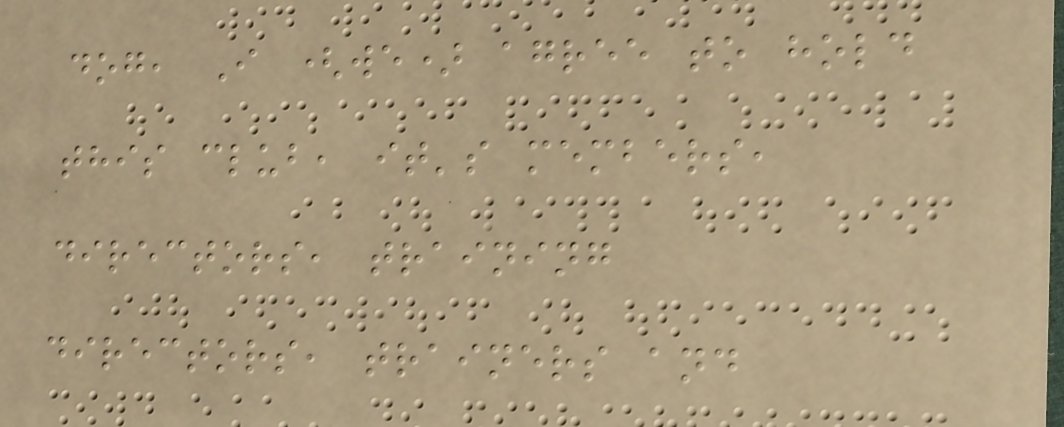dog, I (we) agree to hold
this club, it's members,
directors, training
directors, trainers and
